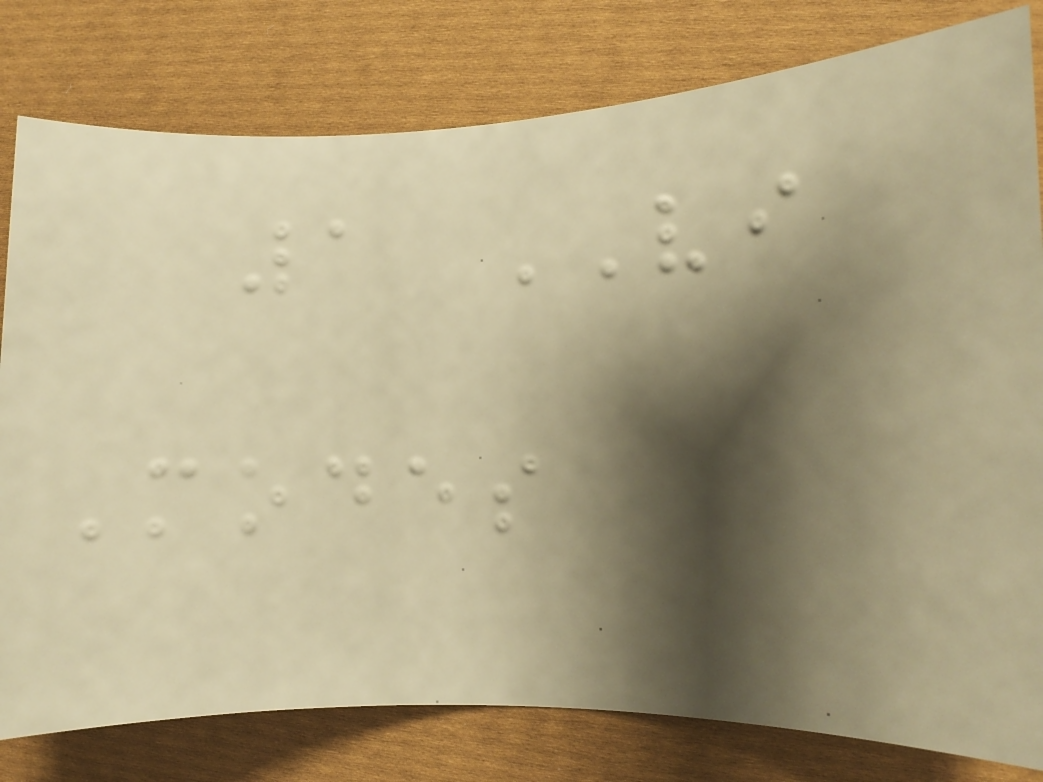1 VI
Modes
